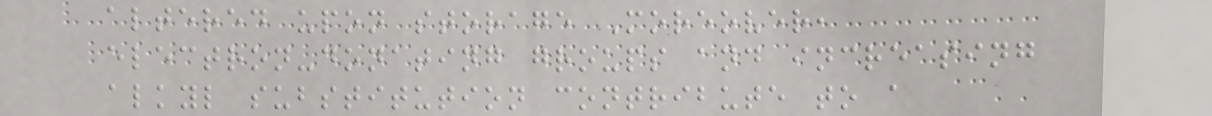altered upon storage Moreover,
electron-donating groups and increasing
alkyl substitution contribute to a
